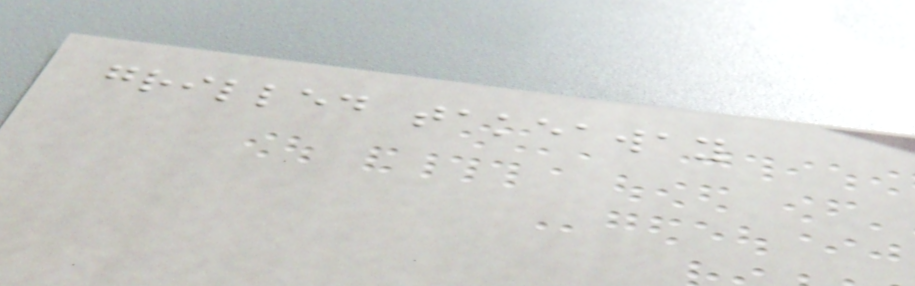grilled takeaway
